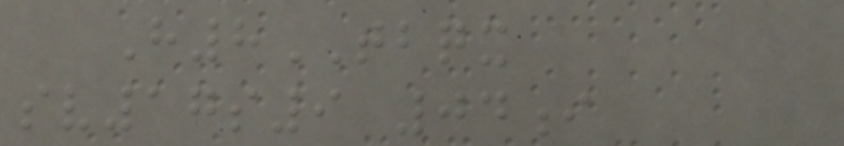H8TBQX
sv17s9 04i
